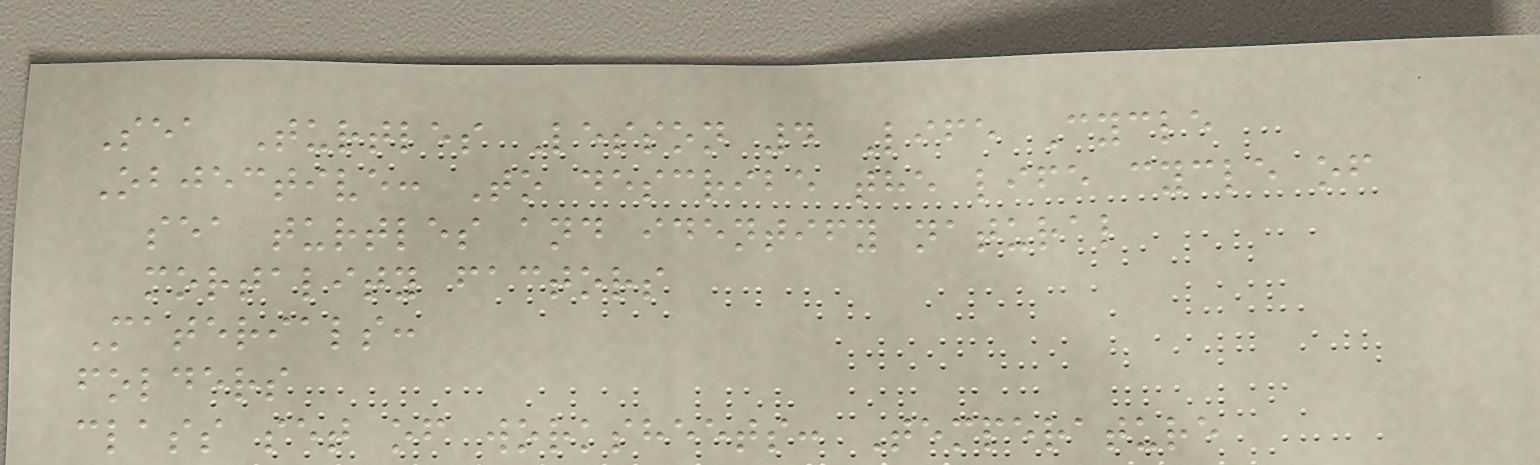Sea Turtles Lesson 4 Life Cycle
Objective: To describe the life cycle of
sea turtles and identify natural
mortality factors
Materials:
folders
class set of worksheets: Temperature
